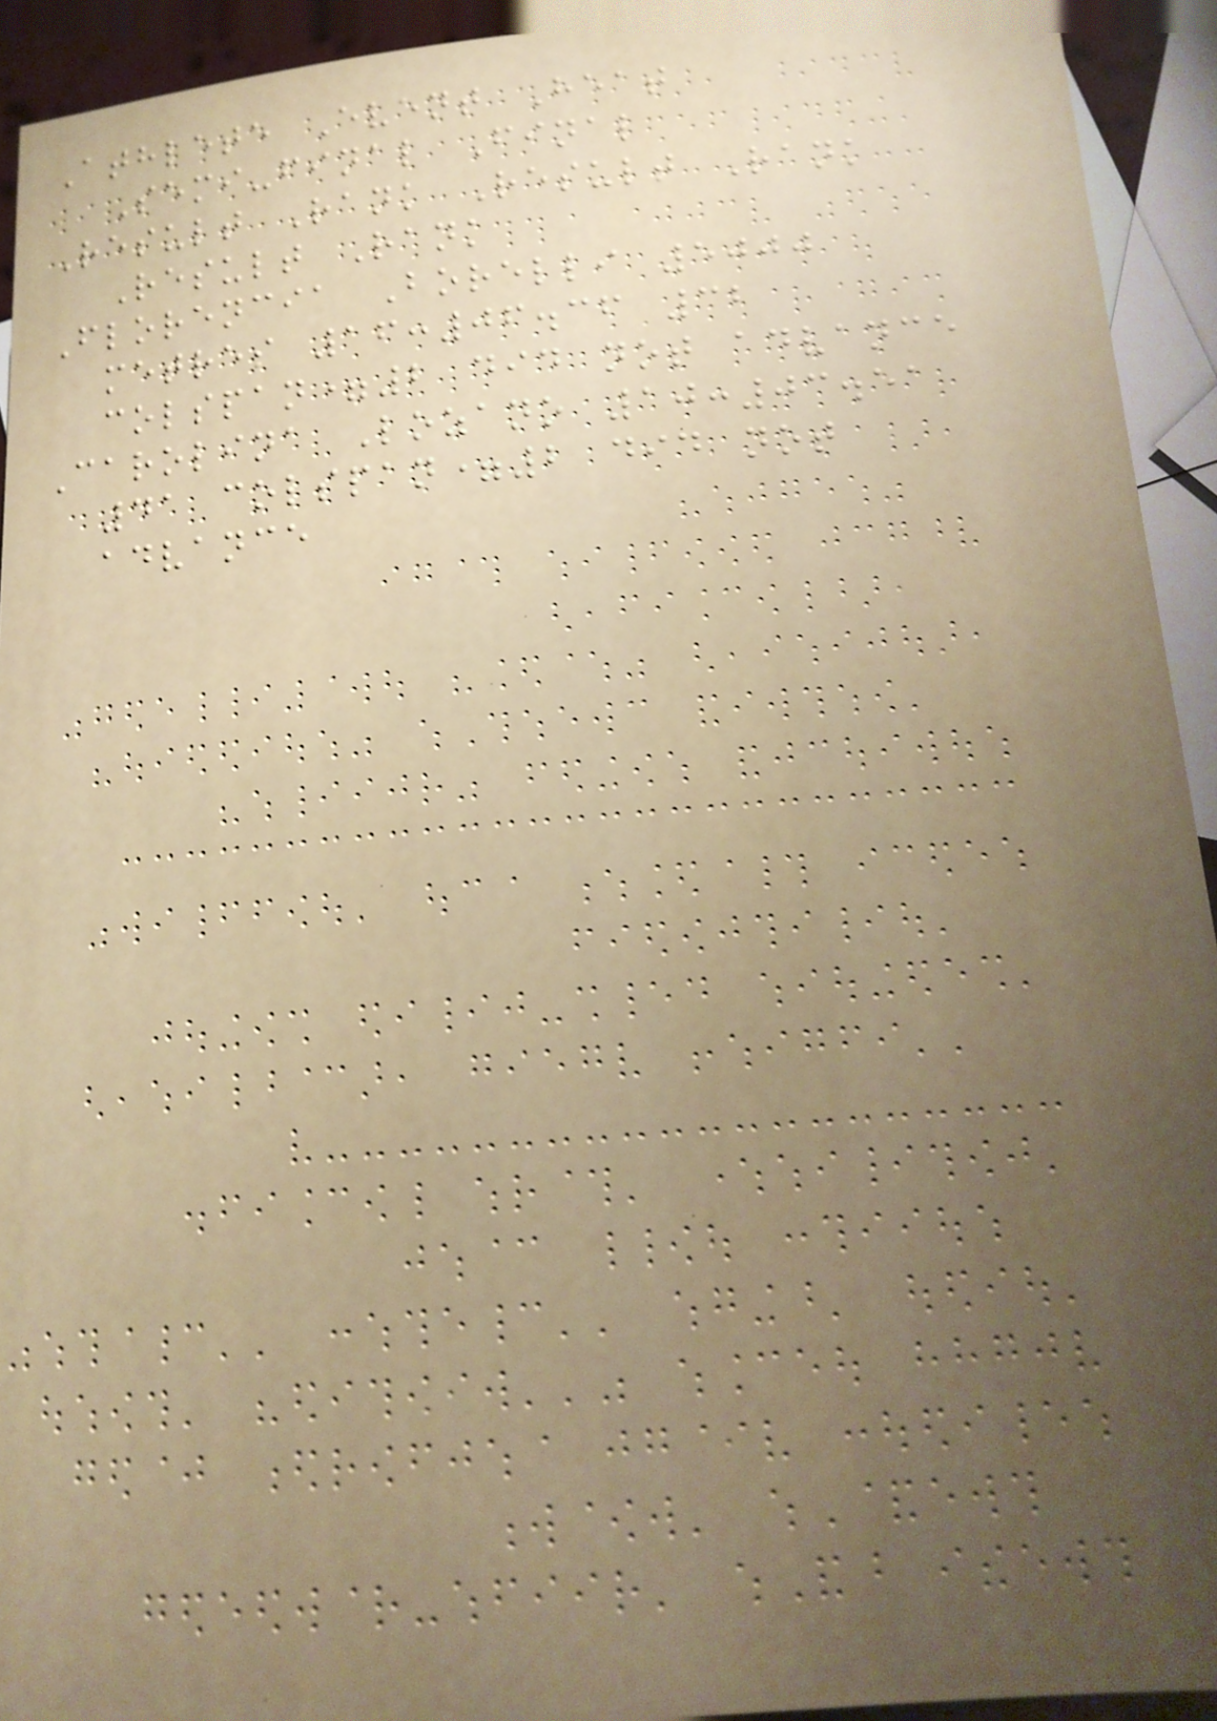Athlete Event Heat
Semi-final Final
Result Rank Result Rank
Result Rank
Florencia Borelli 5000
metres 16:06.36 32
colspan=2 did not advance
Carolina Lozano 10:03.51
41 colspan=2 did not
advance
